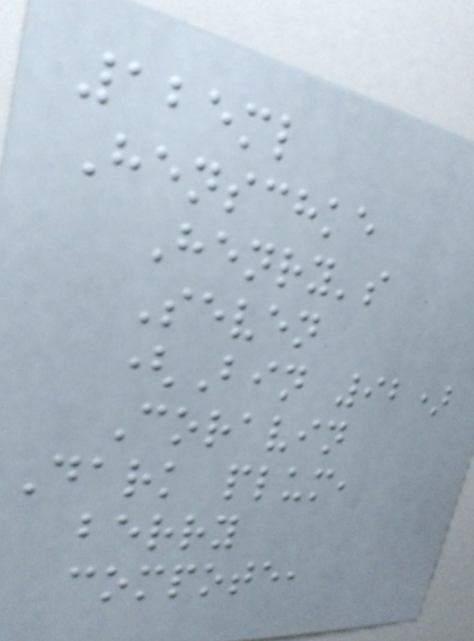125ml
Henschke
Henry's
Seven
(Bin 92)
Coravin
Dark plum,
berry
compote,
